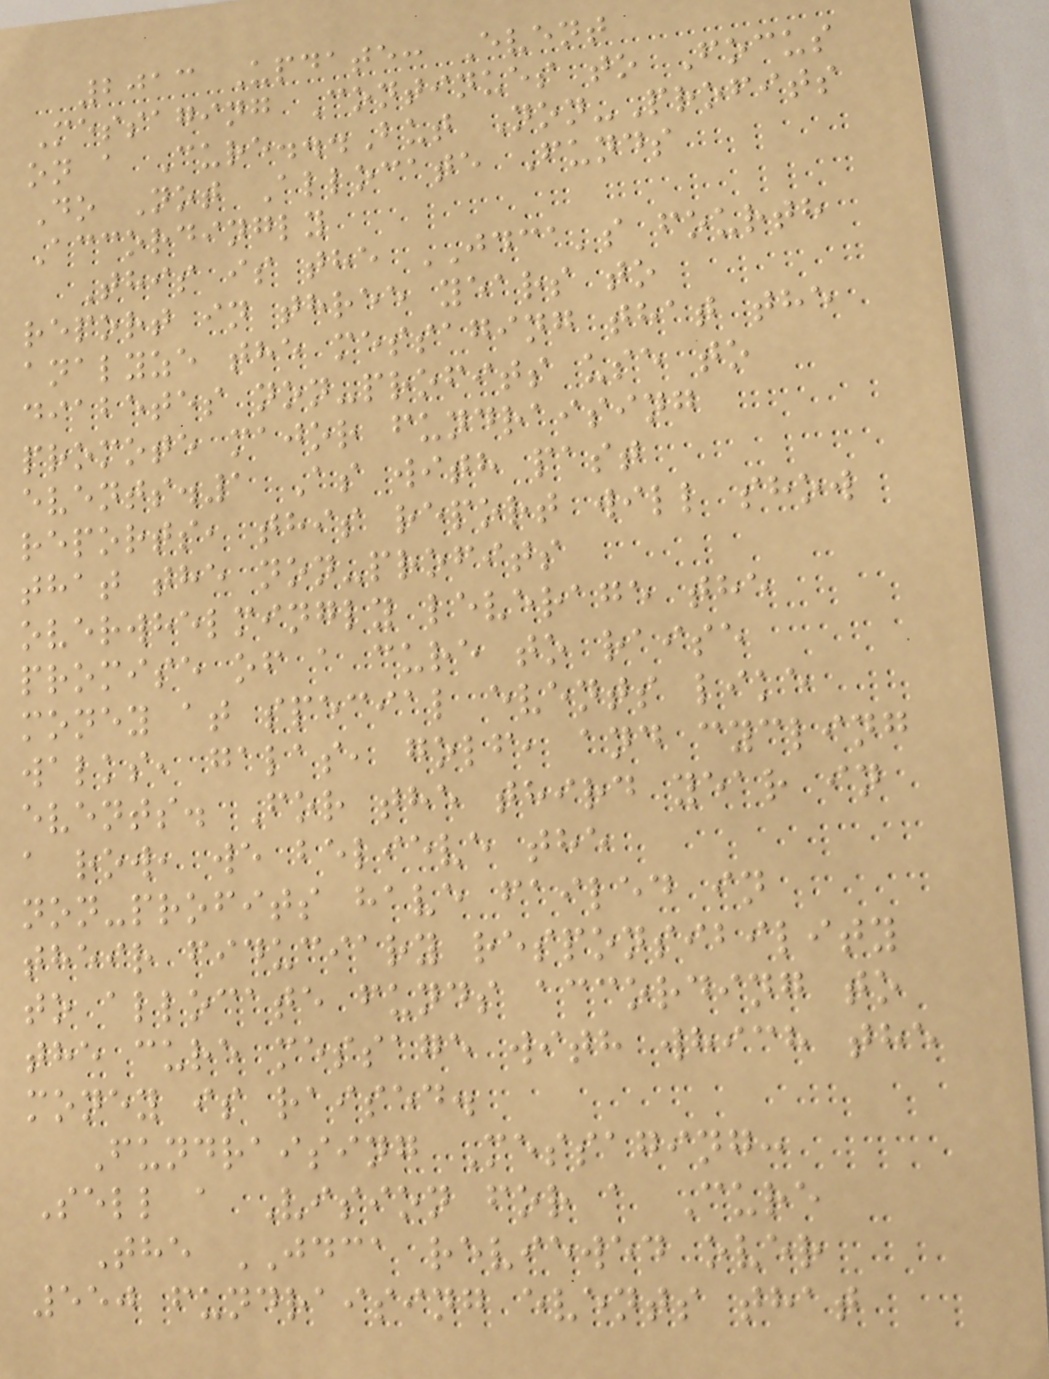2013 Update: Event
Messaging Continues to Focus
on a Cure...But Non-Profits
Do Not Allocate Funds
Accordingly
This is the JDCA's fourth
report in three years to
analyze the messaging that the
diabetes non-profits use to
promote major fundraising
events.1 As with past
reports, this report will show
that the non-profits
overwhelmingly leverage the
promise of a cure to raise
money at special events like
walks, galas, golf, and cycling
events. For the third year in
a row, we believe the
non-profits have failed in
their fiduciary responsibility
to allocate funds according to
the cure message with which the
money is raised.
Fundraising Messaging:
Sell a Vision for a Cure
The JDCA reviewed over
550 fundraising events that
